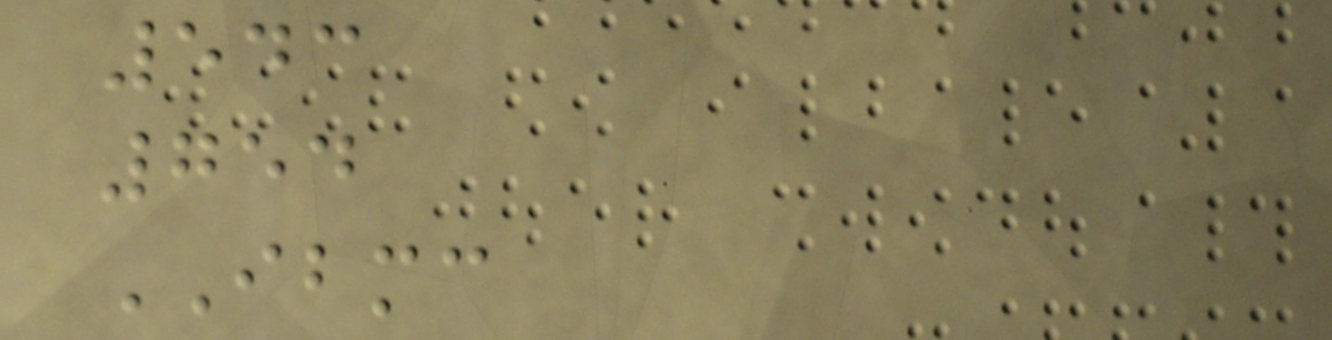543
754
IBMC
